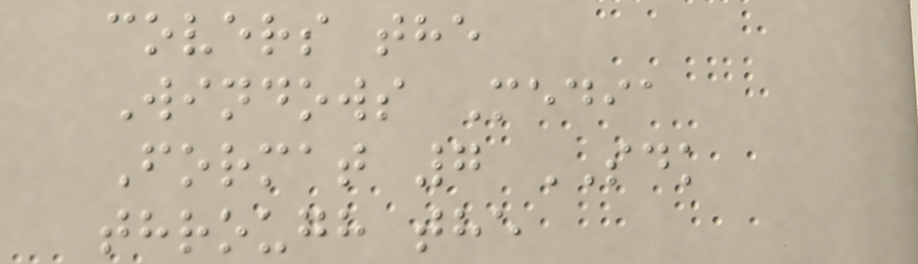covers the
Windows Media
Format 7 SDK
through the
